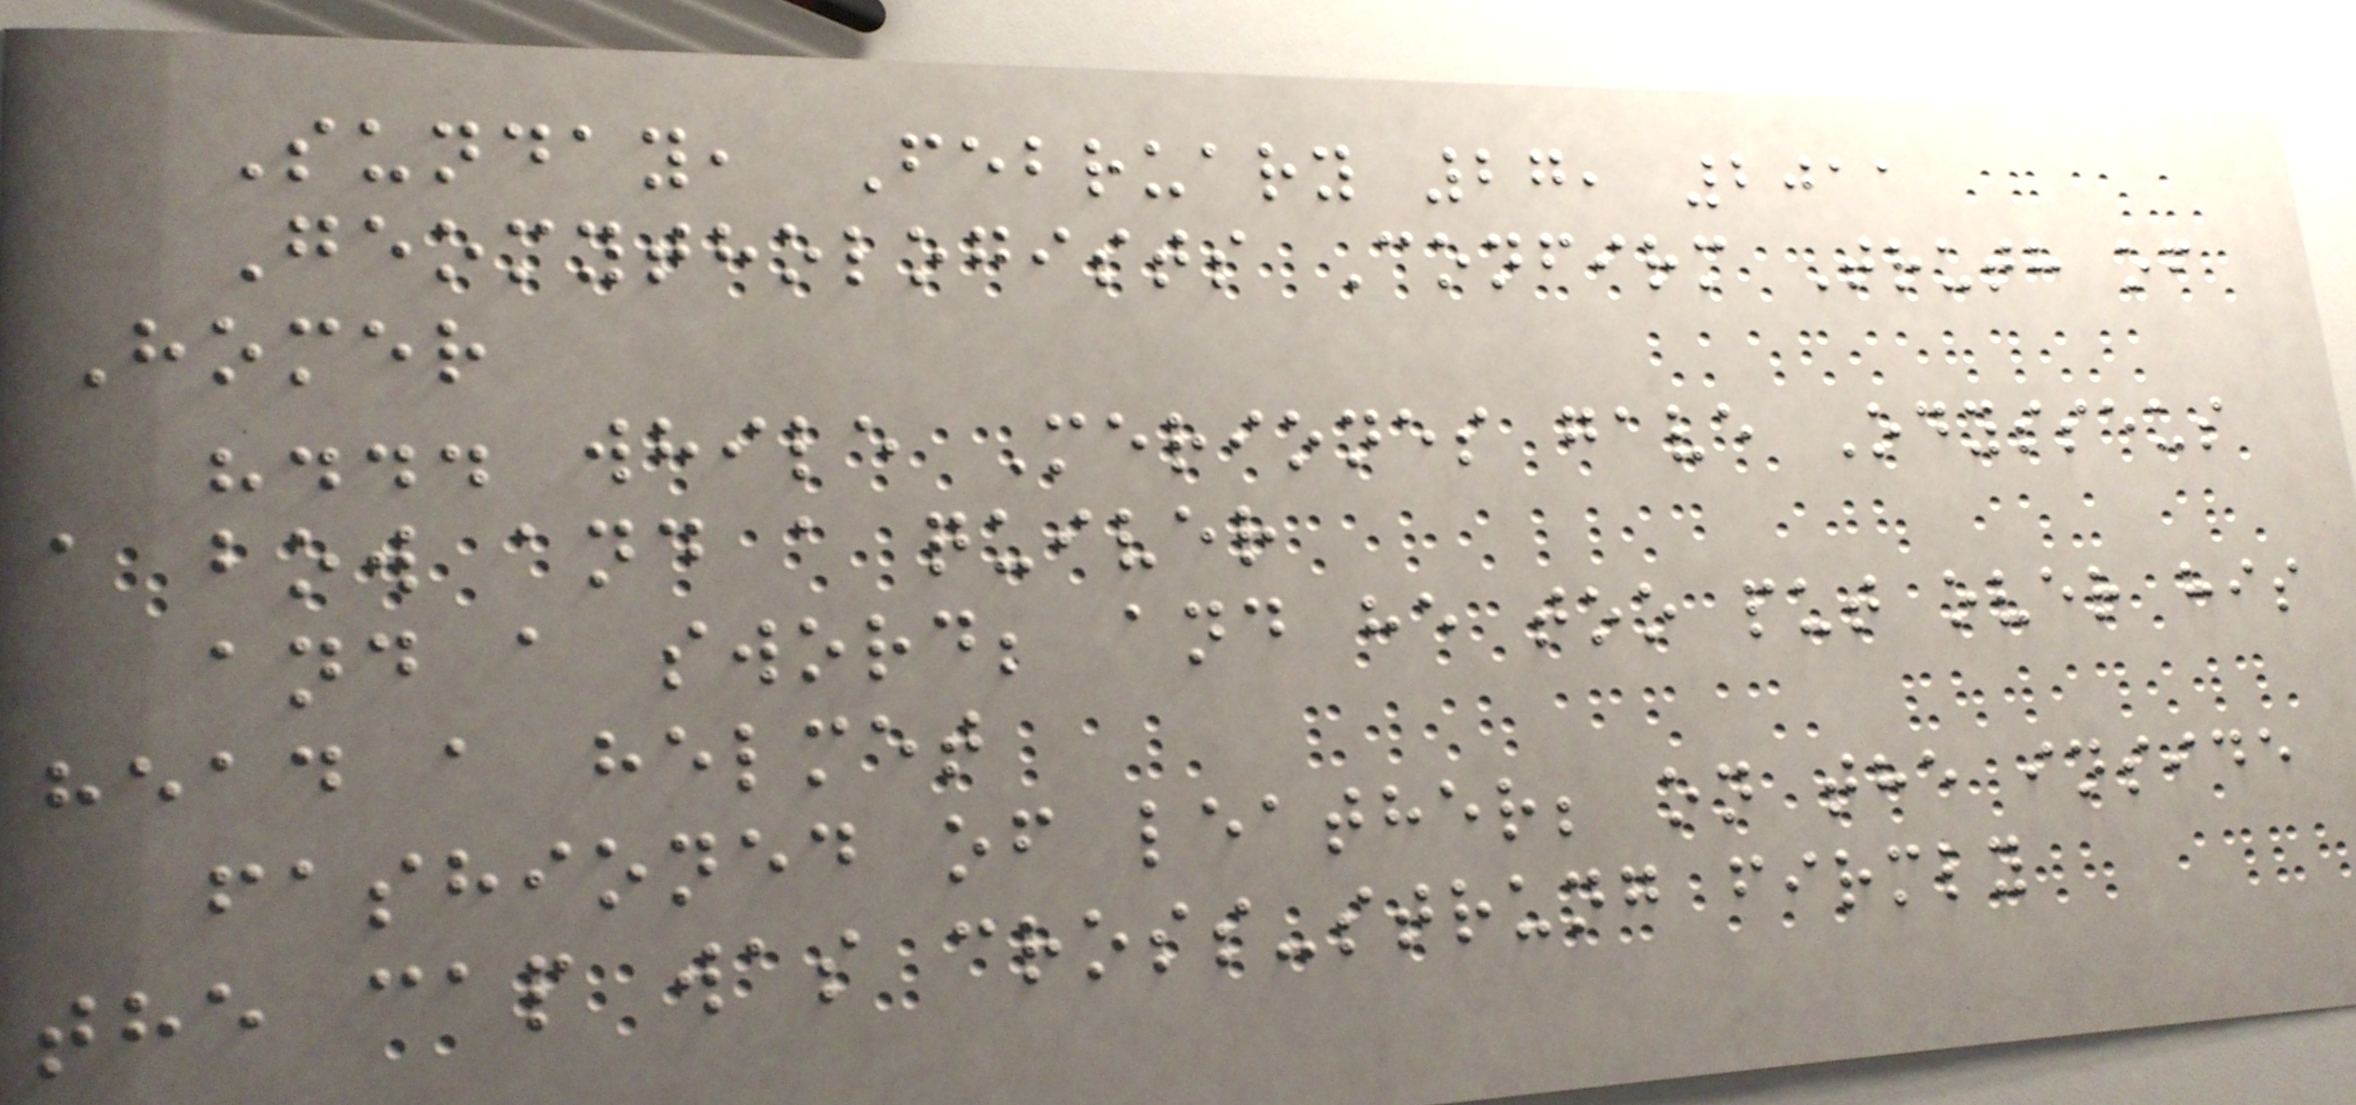Sunday, February 27, 2011
Geomythologists Confirm Truth of
Homer
"... while Meriones gave Odysseus
a bow and a quiver
and a sword; and he too put over his
head a helmet
fashioned of leather; on the inside
the cap was cross-strung firmly
